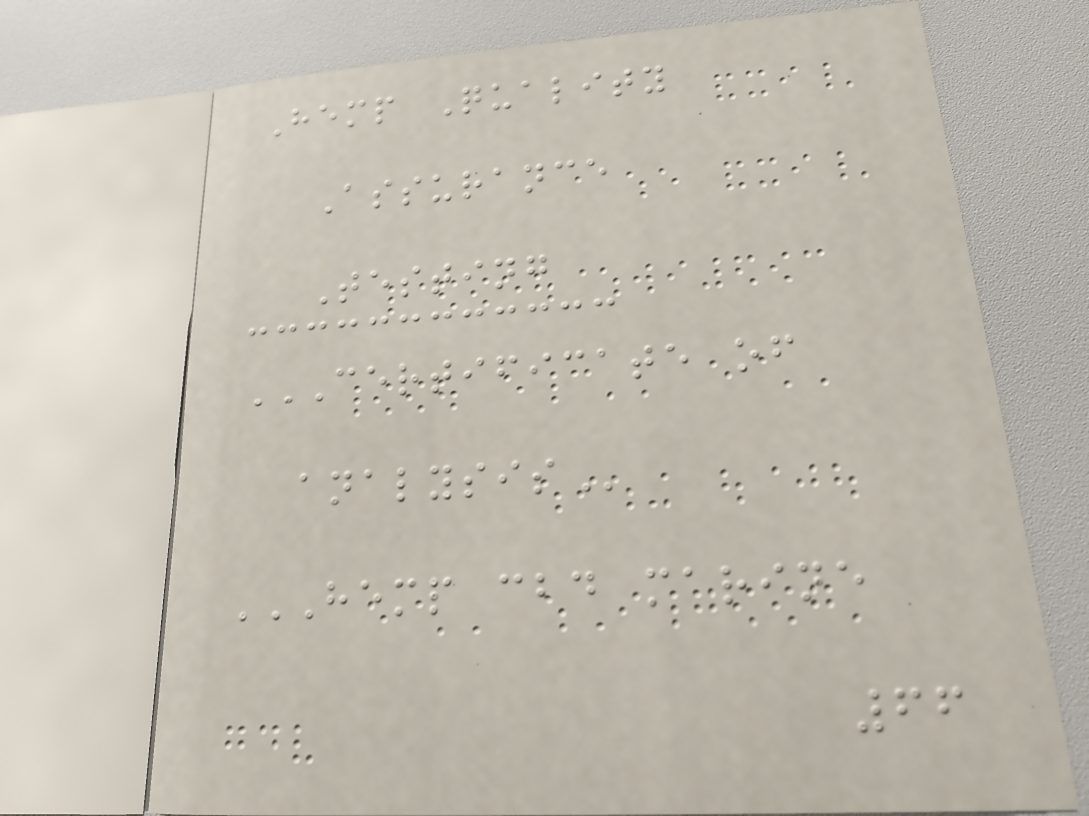Hemp Quality
Assurance
Testing
CERTIFICATE OF
ANALYSIS
HEMP CBD MARINE
66
